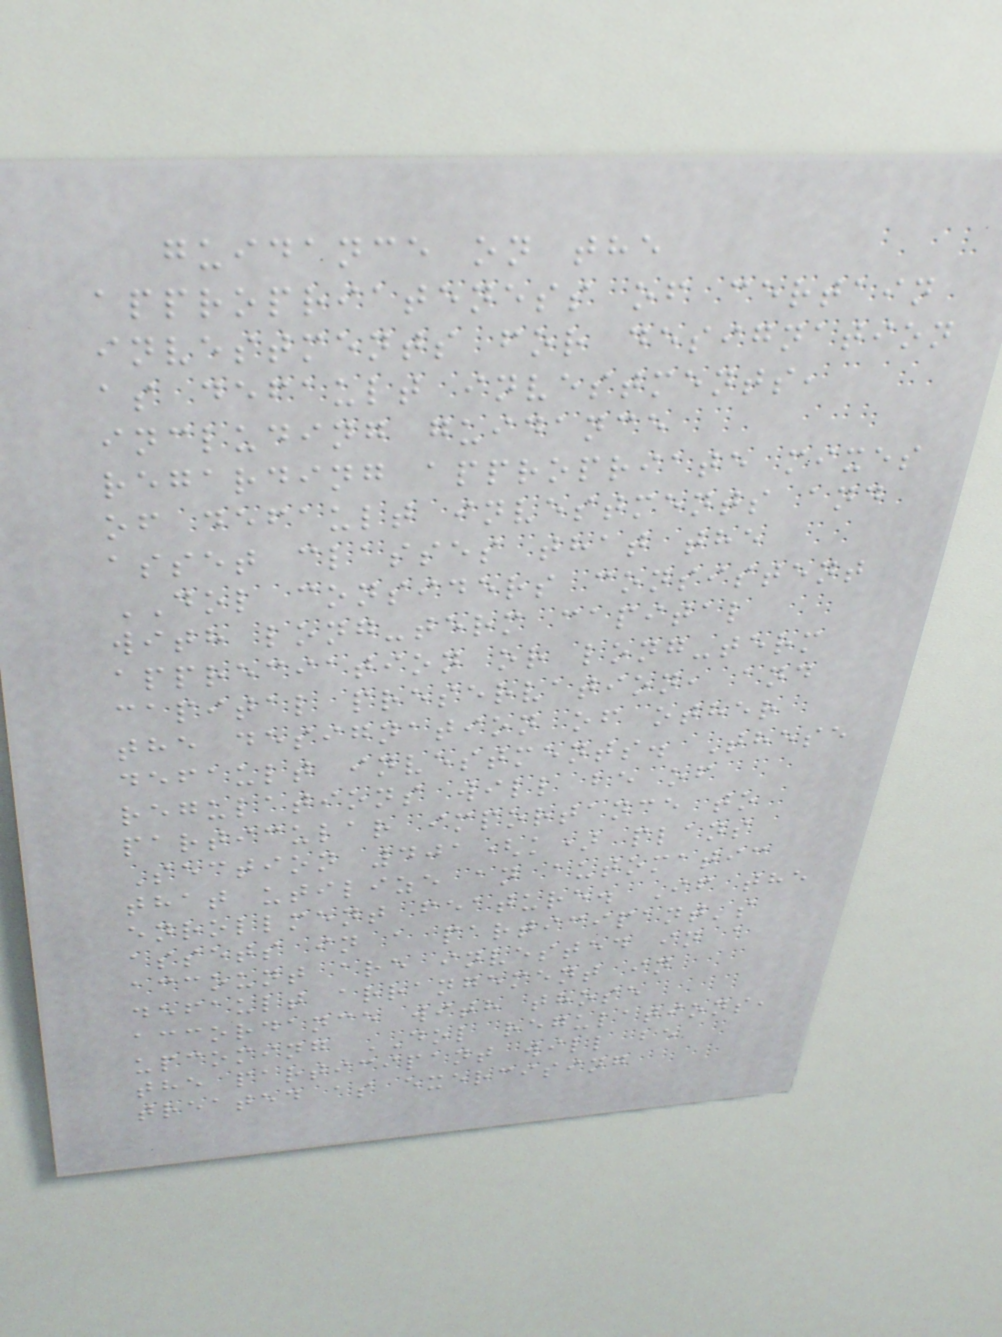guidance on the
appropriateness of certain
investments for designation
as default investments,
including guidance
regarding appropriate mixes
of default investments and
asset classes that the
DOL considers consistent
with long-term capital
appreciation or long-term
capital preservation, and
the designation of other
default investments. These
regulations will be of
particular importance to
Section 401(k) plans
that utilize an automatic
enrollment feature. If the
assets in a participant's
account are invested in a
default arrangement in
accordance with those
upcoming DOL regulations,
the participant will be
treated as exercising
